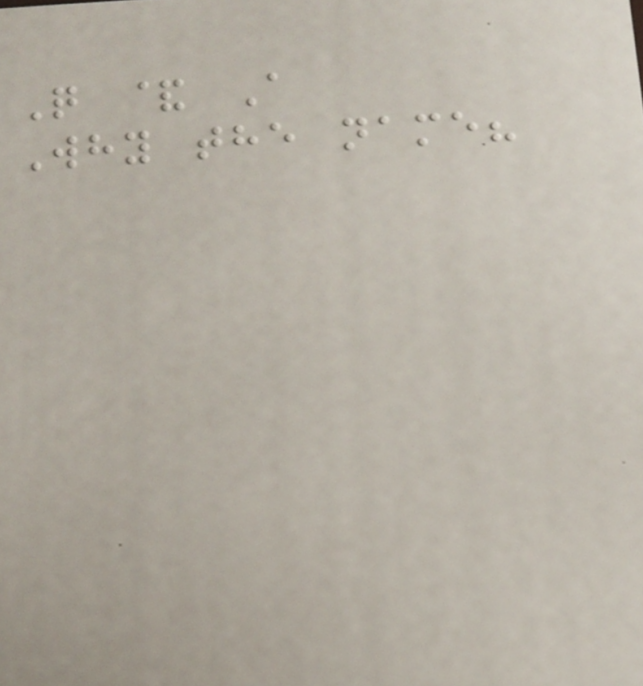Q & A
Why the name?
